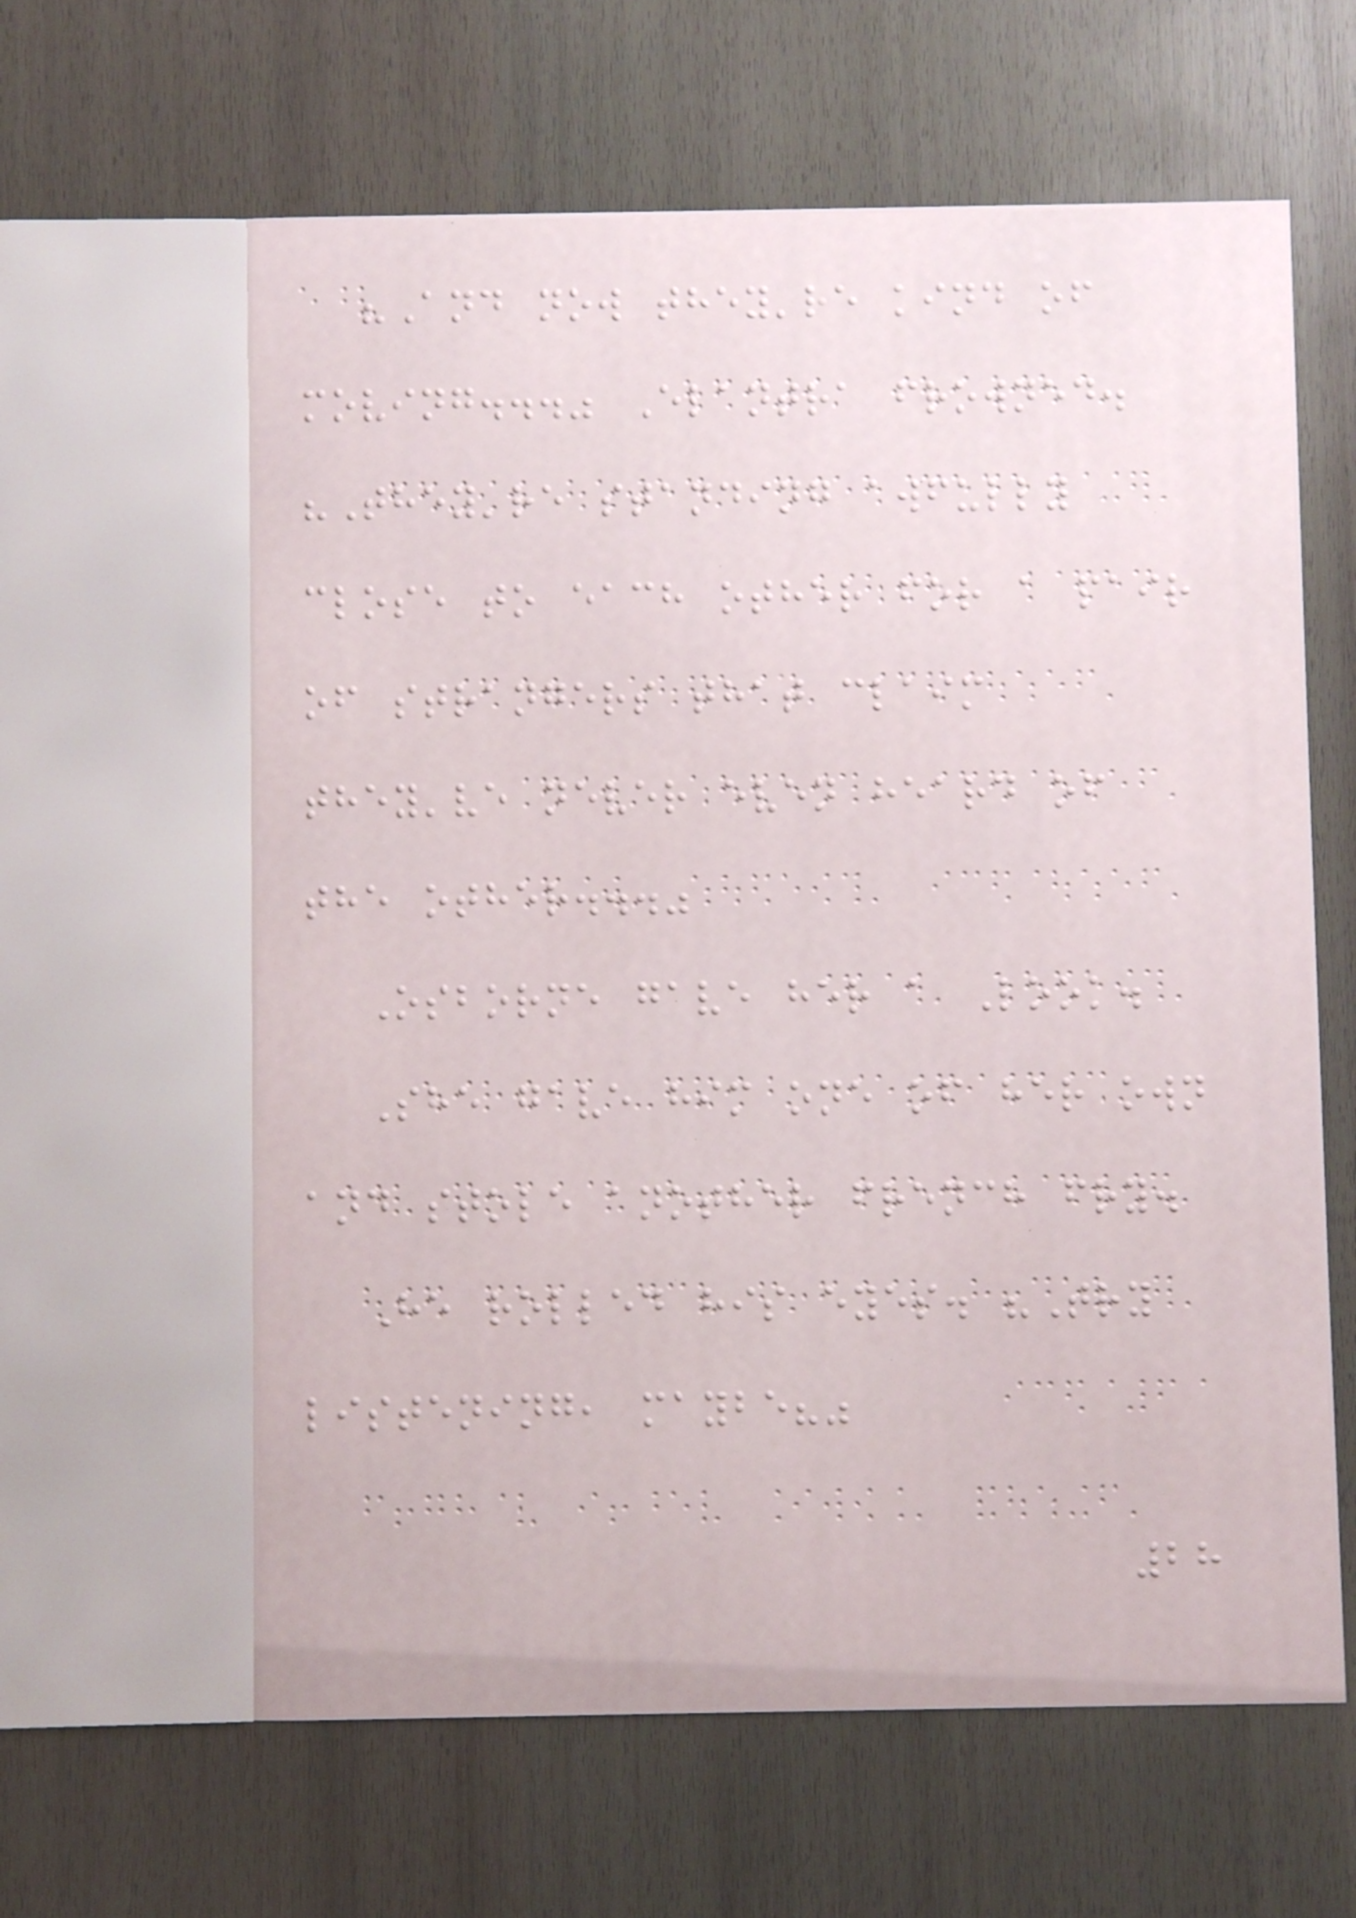"And now they're kind of
moving..." Elantra frowned.
"They're standing awfully
close to each other for a pair
of strangers that claim
they've never even heard of
the other..."
Osborne gave her a Look.
She gave him one of her own
and stole another french fry.
He rolled his eyes. "Try
listening, maybe?"
28
